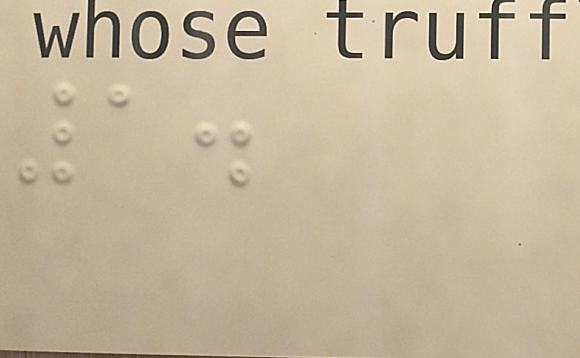1.
